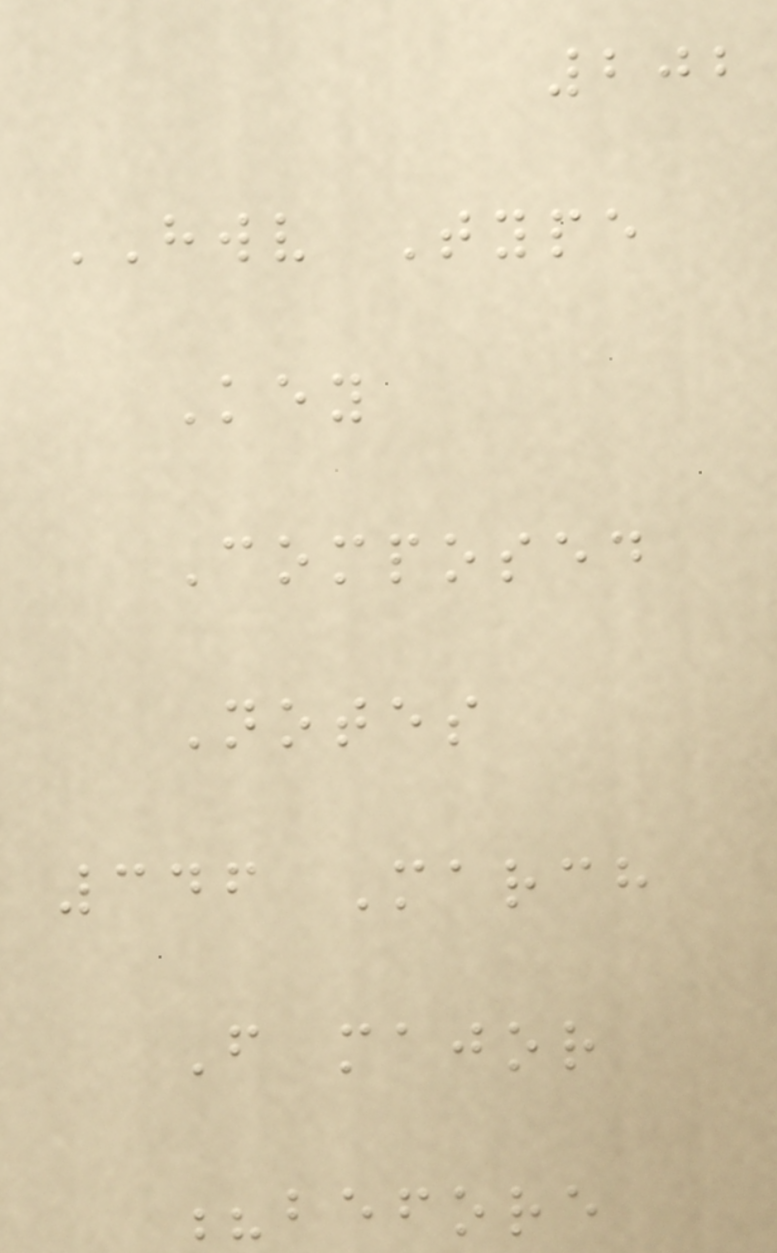202
HWV Type
Key
Composed
Notes
346 March
F major
?before
